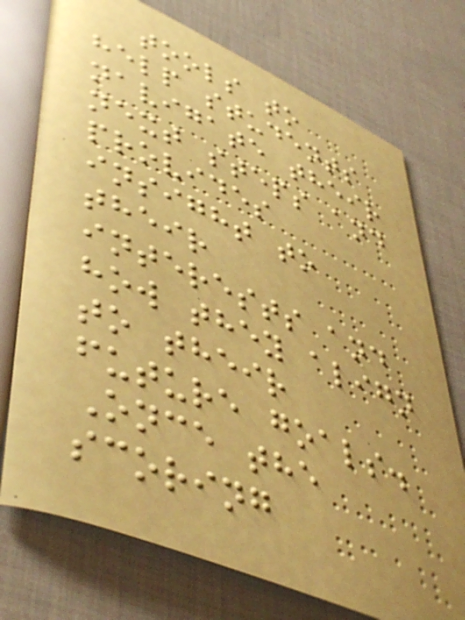tools to
help students
navigate their
next steps and
provides
insight to
their
interests and
how they align
to their
future goals.
Once the
scoring
